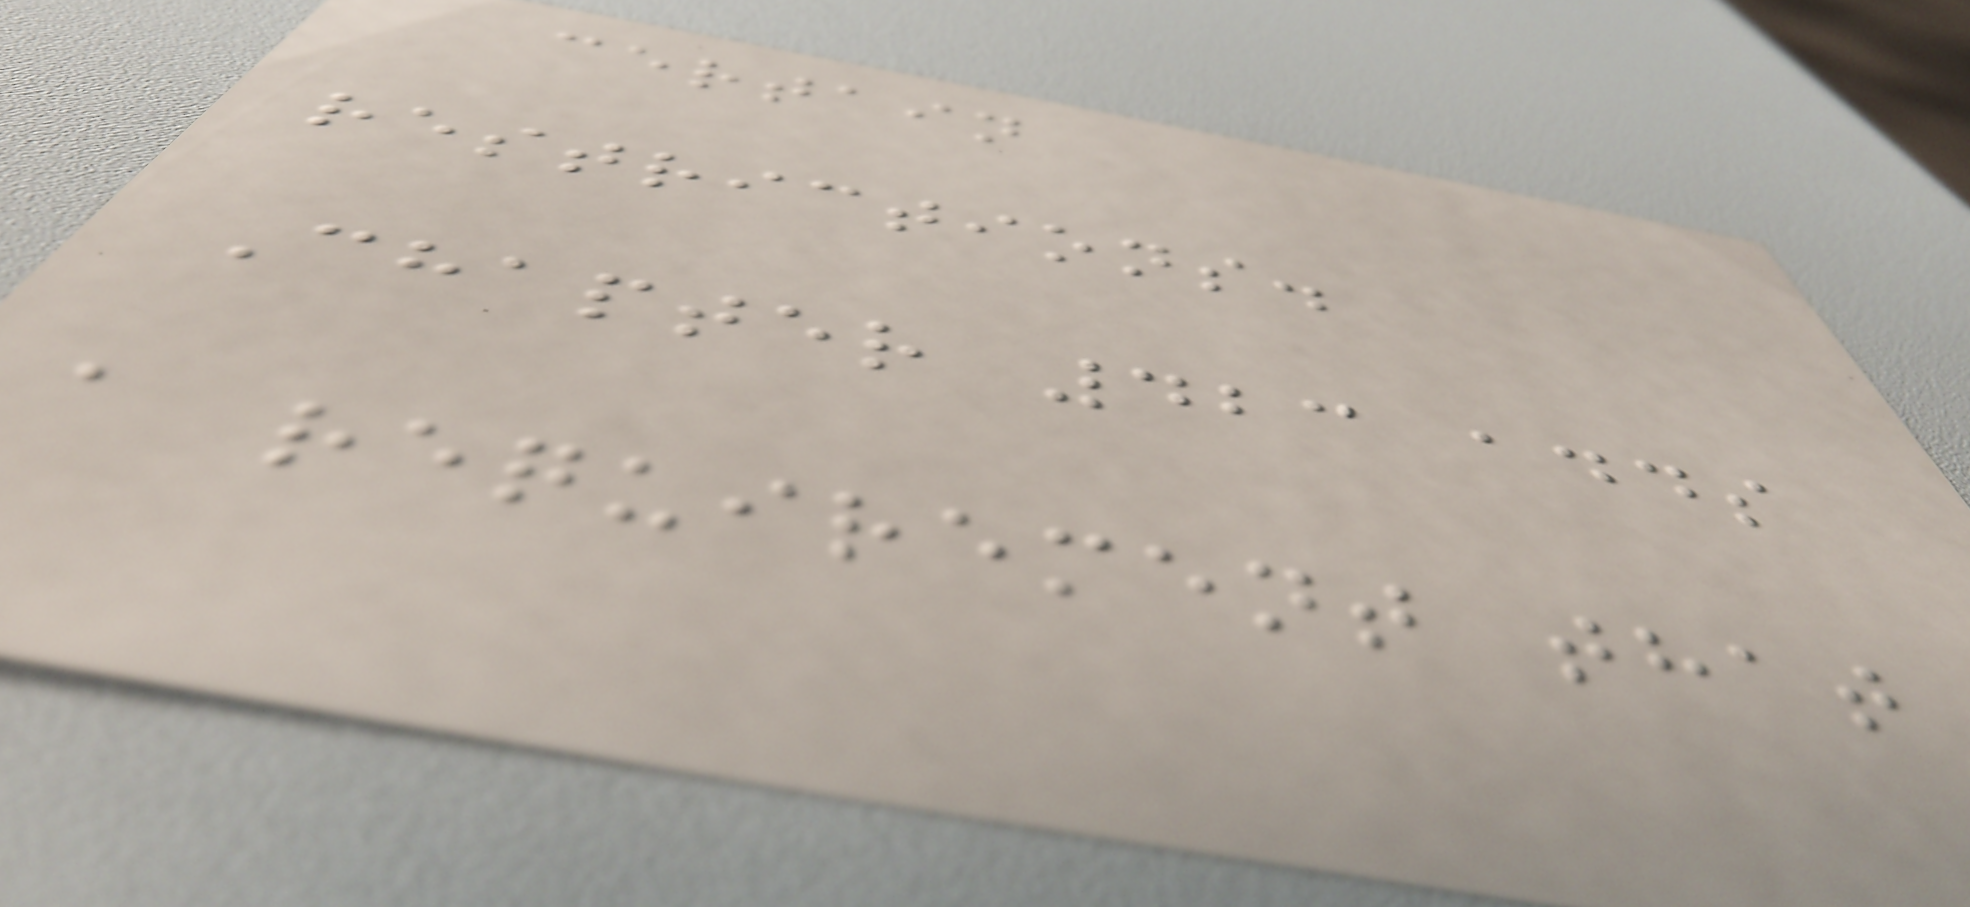certain
restrictions.
Chapter 423 adds
a requirement that
